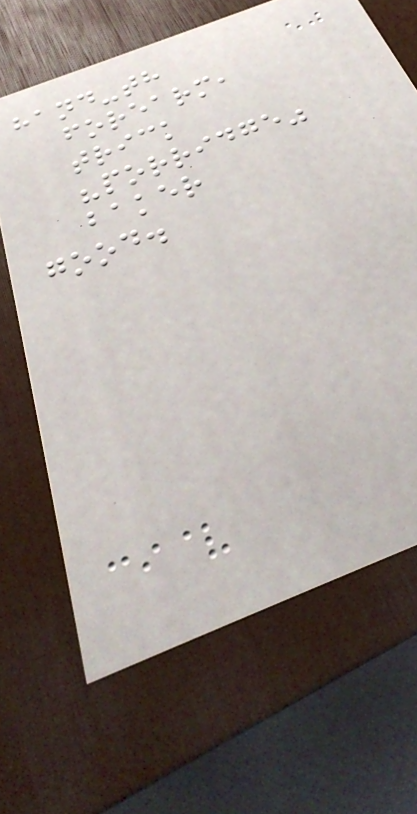hand-th
forearm,
trick
"porridge"
baker
good.
